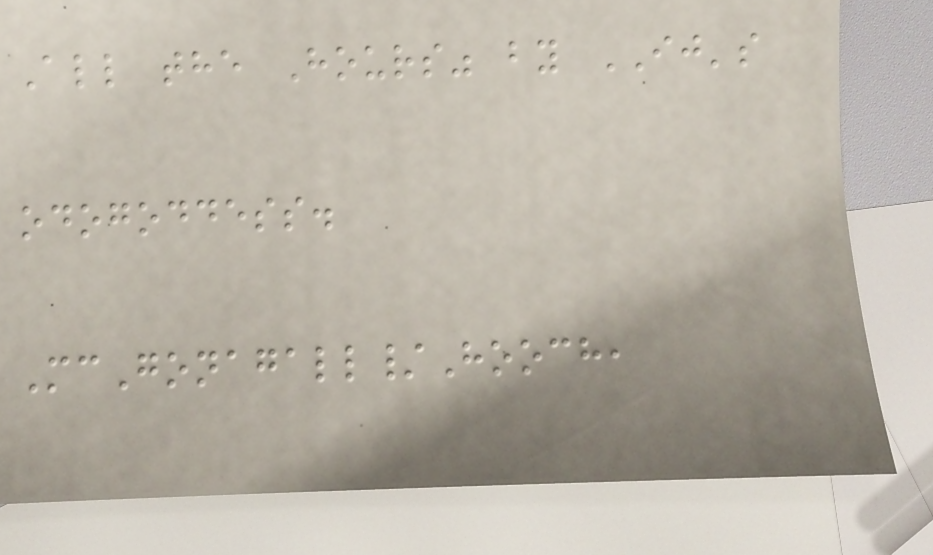All the Hours" by IJ's
odogoddess.
McGonagall/Hooch,
